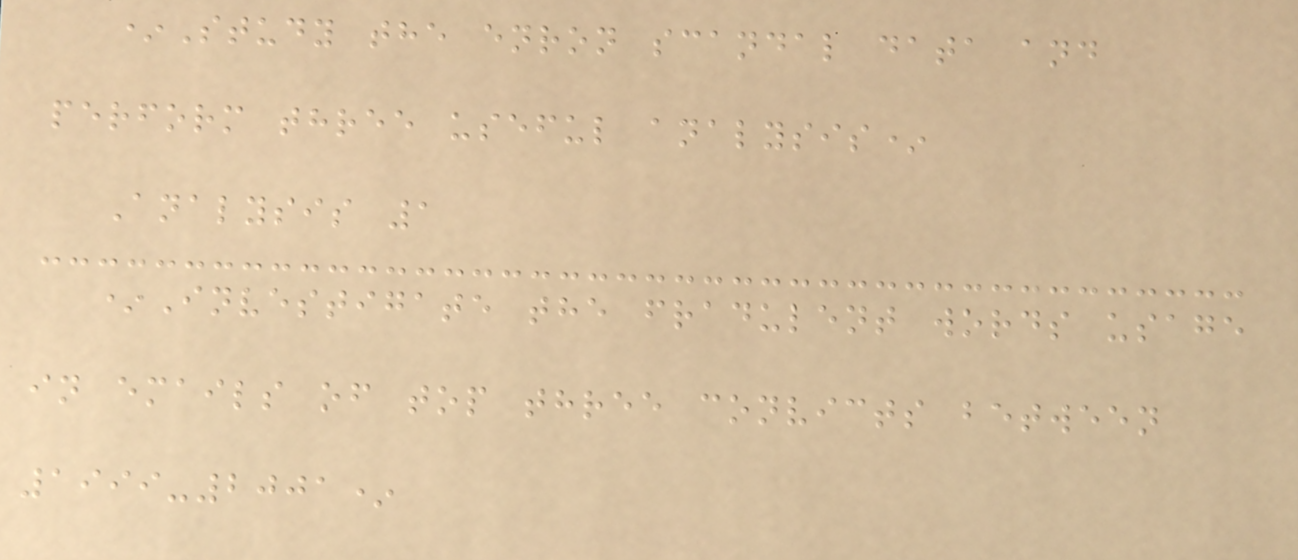*Study the enron scandal data and
perform three useful analysis*
Analysis 1
*Investigate the fradulent words usage
in emails of top three convicts between
1999-2001*
